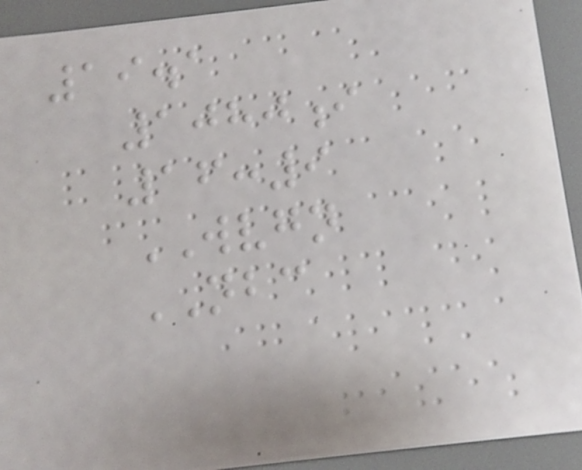19.1
1080i
16:9
WVGN
NBC
